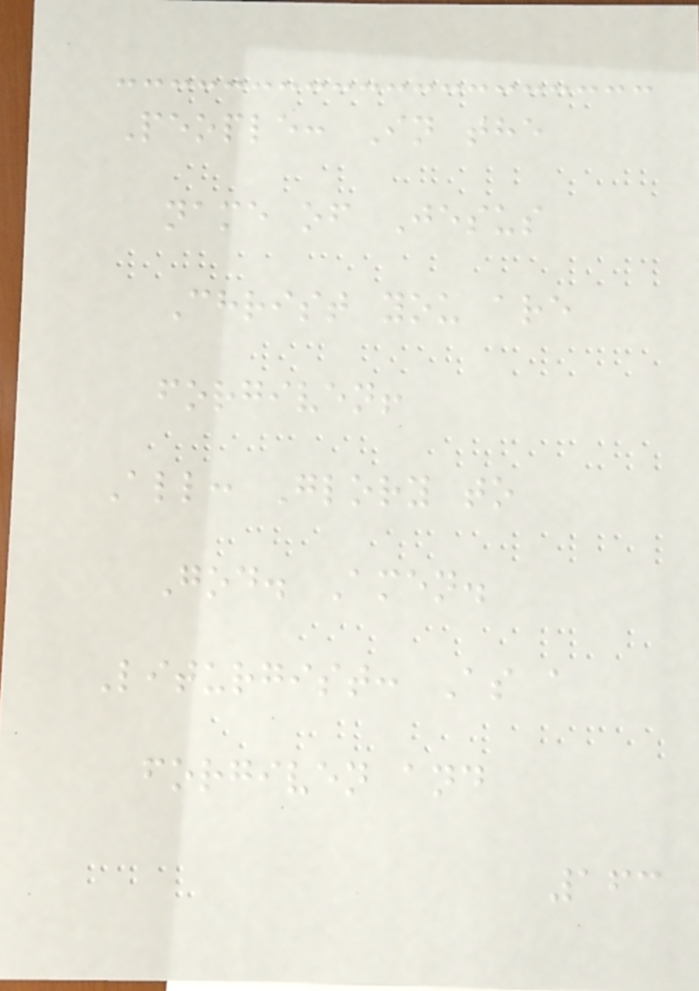People: In the
name of Jesus
Christ you are
forgiven!
All: Glory to
God. Amen.
Liturgist: As a
forgiven and
163
